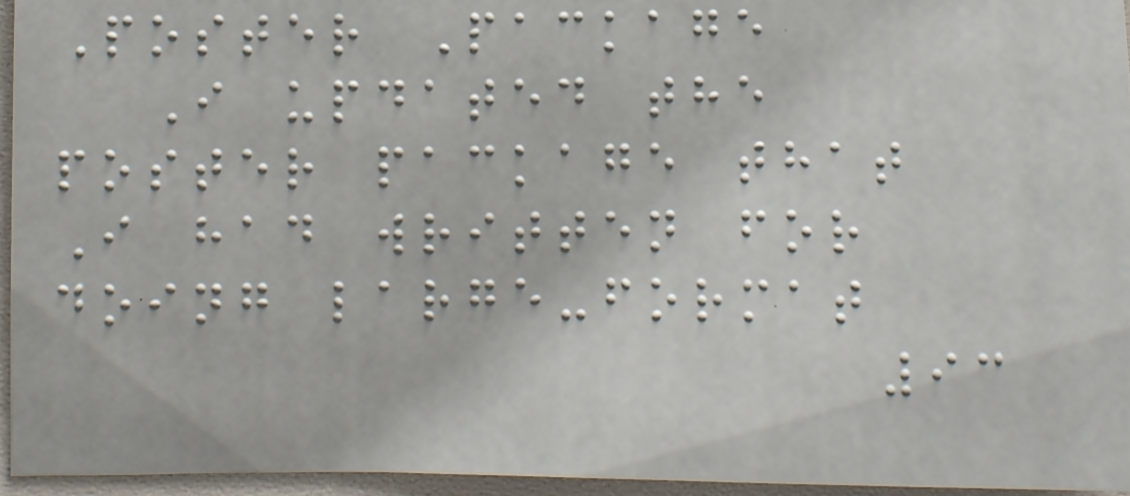Poster Package
I updated the
poster package that
I had written for
doing large-format
93
